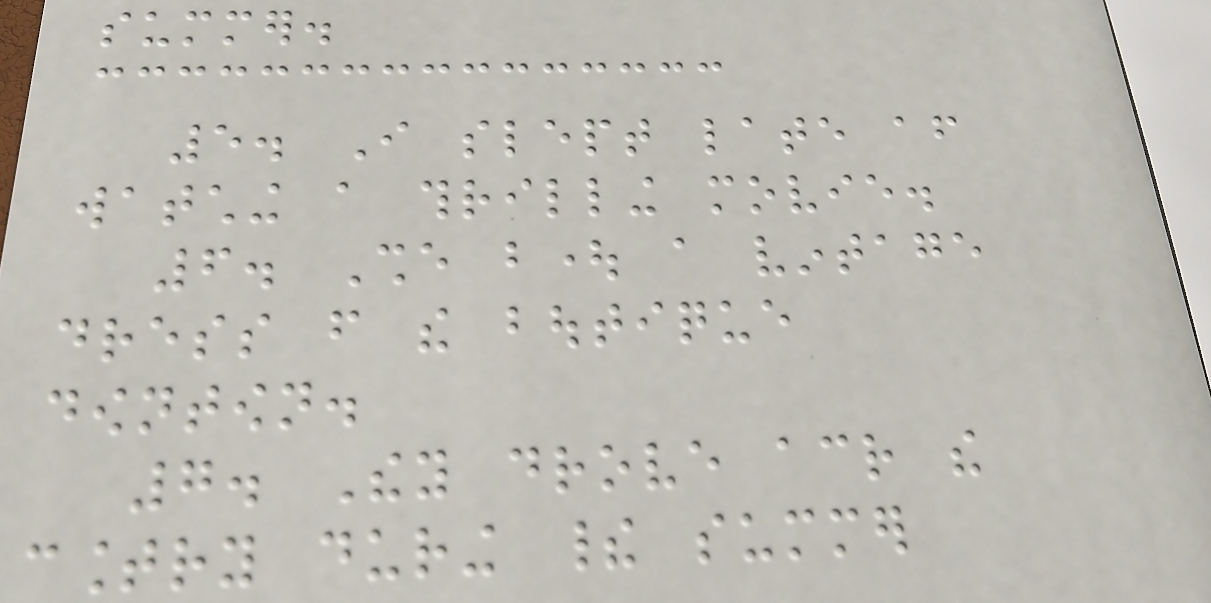summer.
5. I slept late after
watching a thrilling movie.
6. She bought a vintage
dress from the boutique
downtown.
7. They drove across the
country during their summer
